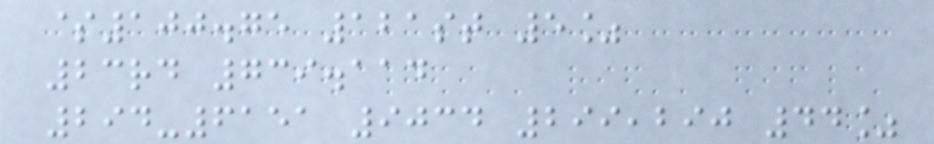$100.75 121st 5%
23rd 739.114
294-6151 9034 299,290 44%
